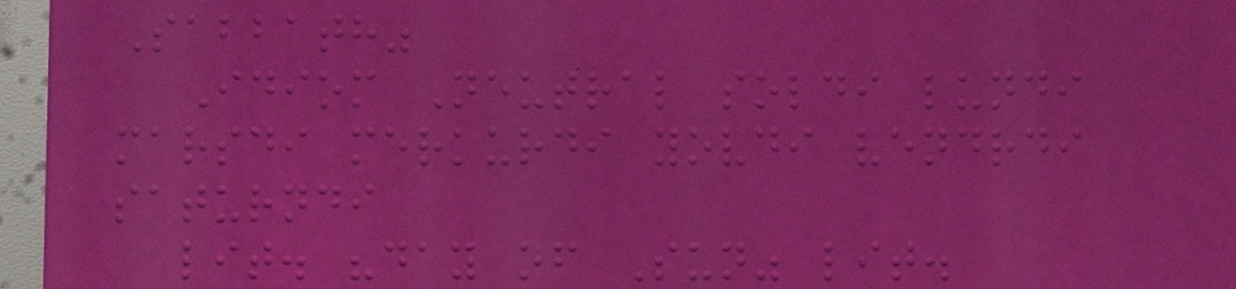Sabbath"
Idiom Neutral soldi lundi
marsdi merkurdi yovdi vendrdi
saturndi
lit. "day of Sun" lit.
